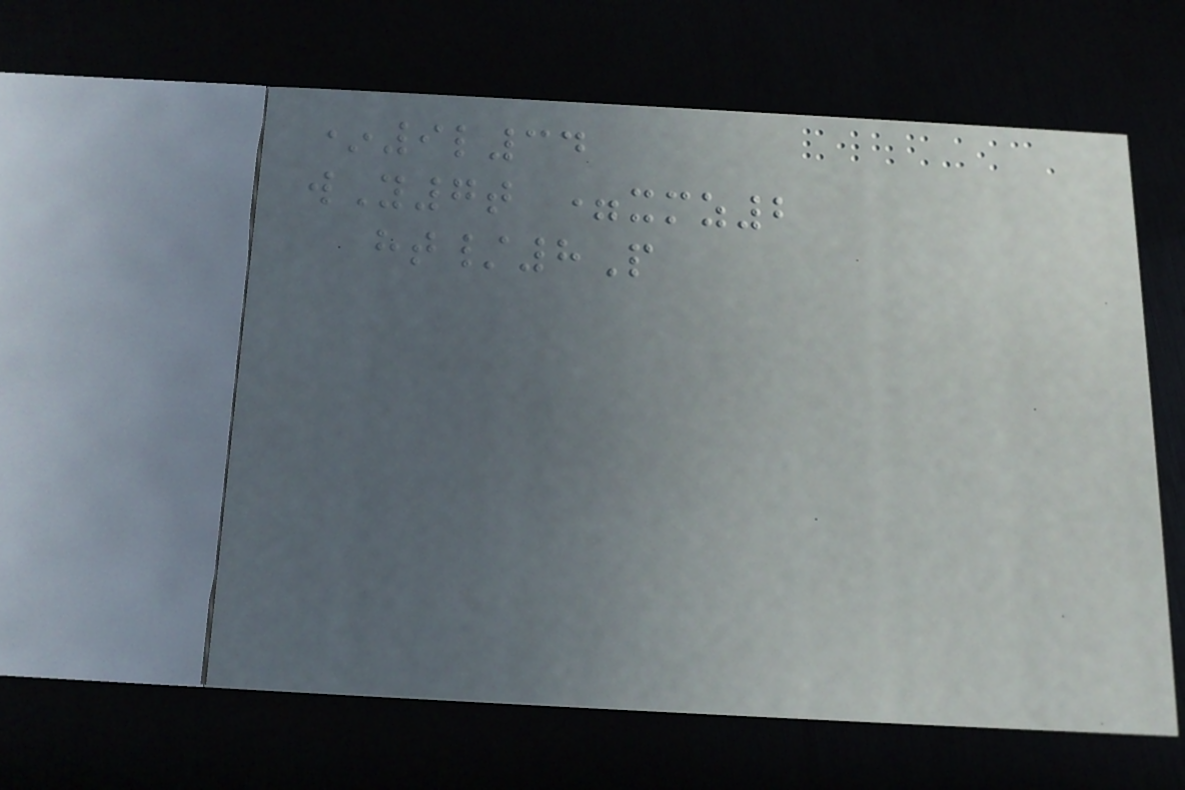*9l34
wY7t =xmz2
ht/8P
